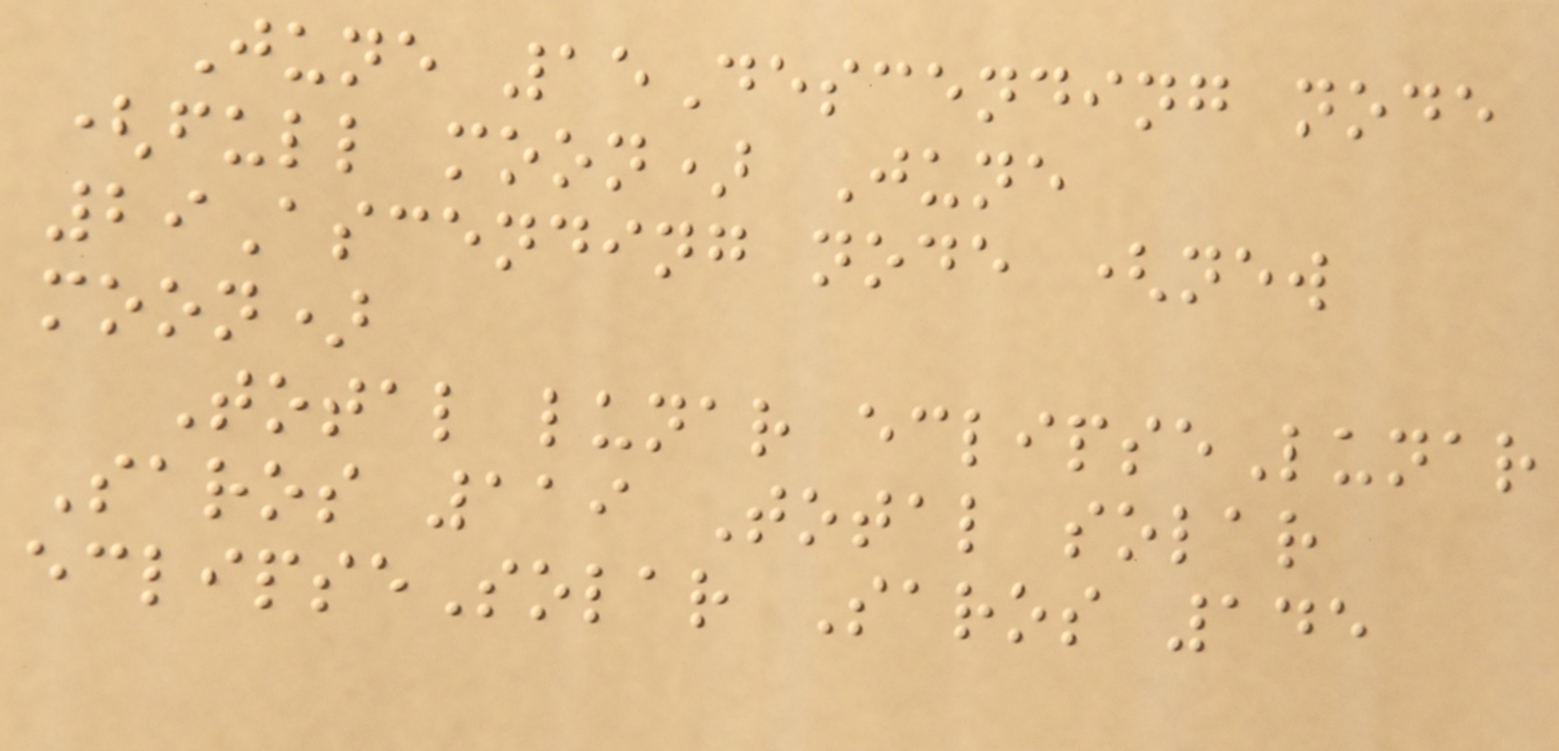June 15Descending node
(full moon) June
29Ascending node (new
moon)
Total lunar eclipseLunar
Saros 119 Total solar
eclipseSolar Saros 145
